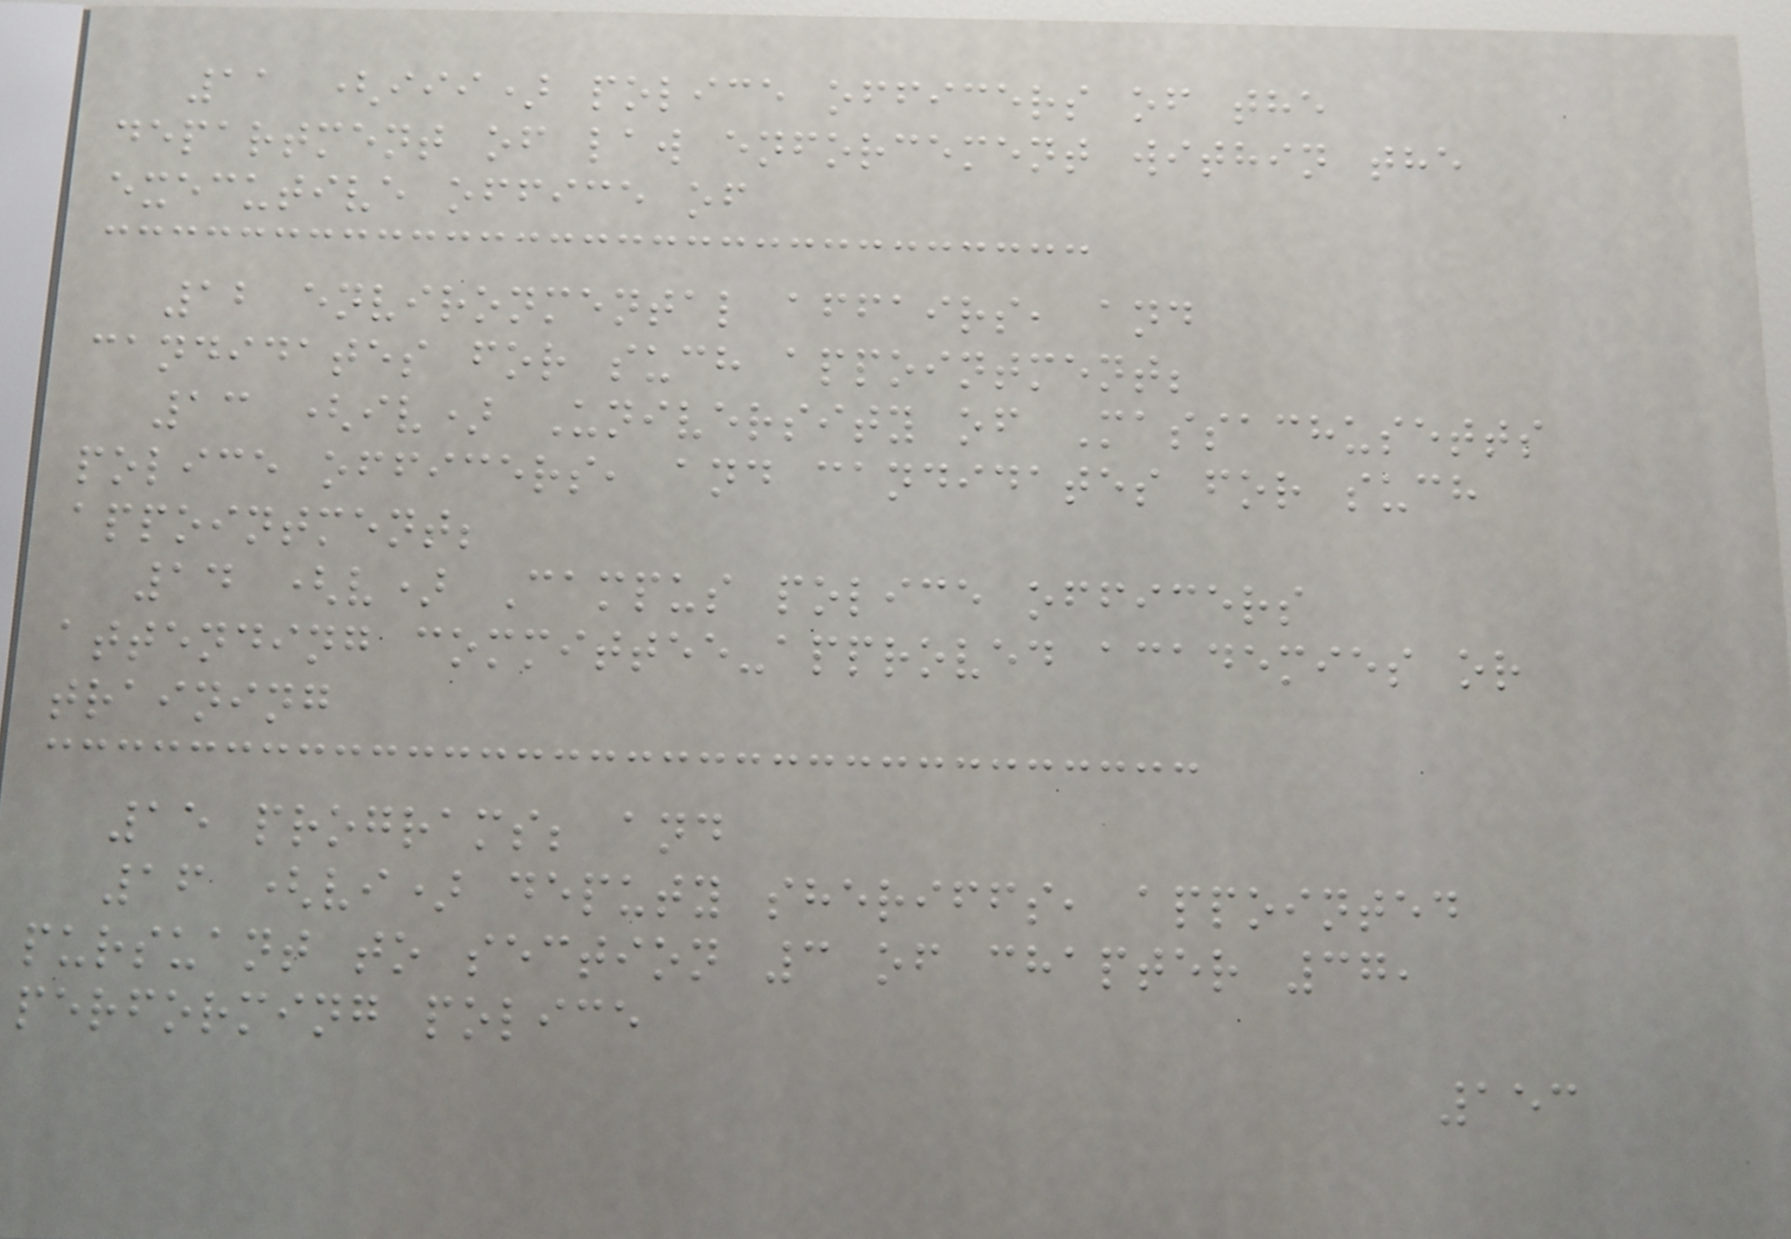11 (iii) police officers of the
department of law enforcement within the
executive office of
12 environmental affairs, and
candidates for such appointment;
13 (iv) University of Massachusetts
police officers, and candidates for such
appointment;
14 (v) Campus police officers
attending committee-approved academies or
training
15 programs; and
16 (vi) deputy sheriffs, appointed
pursuant to section 3 of chapter 37,
performing police
153
